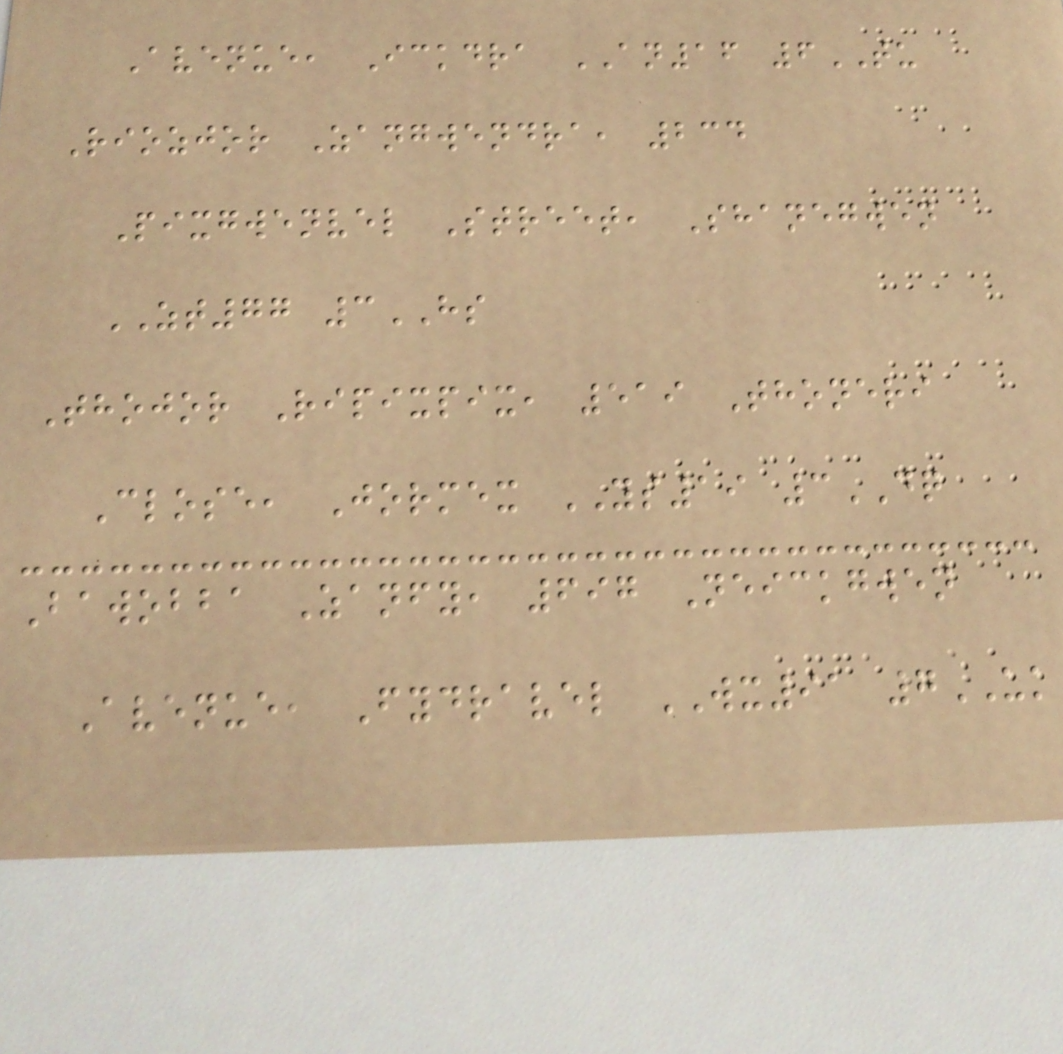Avenue, Ickdra AN16 6TU
Riozjor Zangwendra, 234
Pixgwenvel Street, Shanegwen
ZT77 3HS
Thojor Ripixpix, 519 Thoneri
Close, Jormex YS19 3DQ
Bawobba Zanfy, 697 Neickgwen
Avenue, Fydravel WX91 7UK
